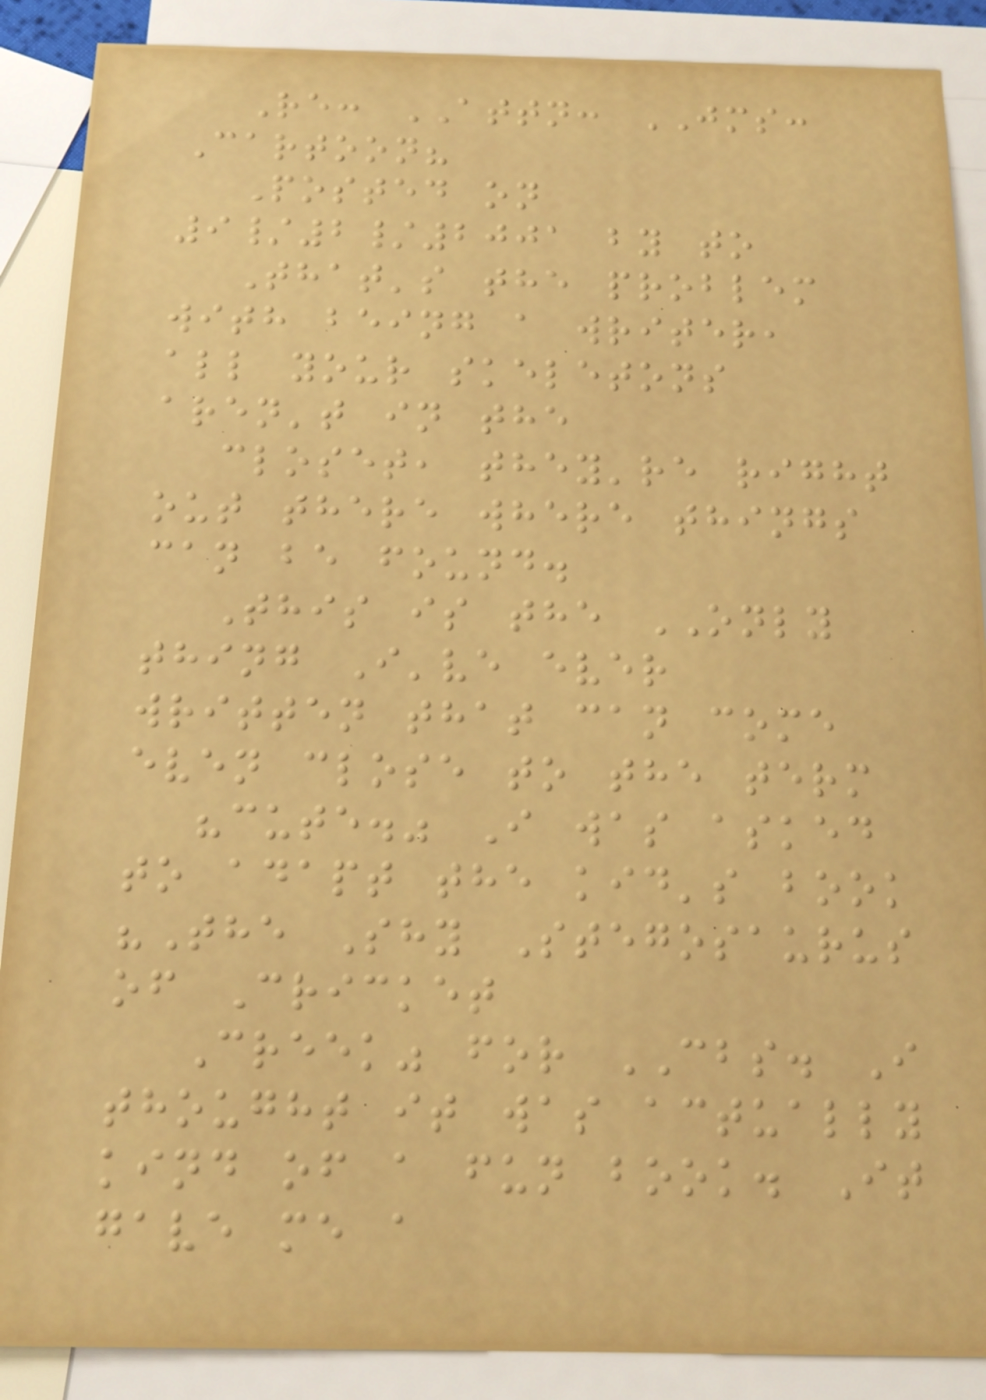Re: ATTN: JMS:
Cartoon?
Posted on
9/2/2001 by to
That's the problem
with being a writer,
all your skeletons
aren't in the
closet, they're right
out there where things
can be found.
This is the ONLY
thing I've ever
written that can come
even close to the term
"cute." I was asked
to adapt the kid's book
"The Shy Stegosaurus
of Cricket
Creek" for CBS. I
thought it was actually
kind of a fun book. It
gave me a
